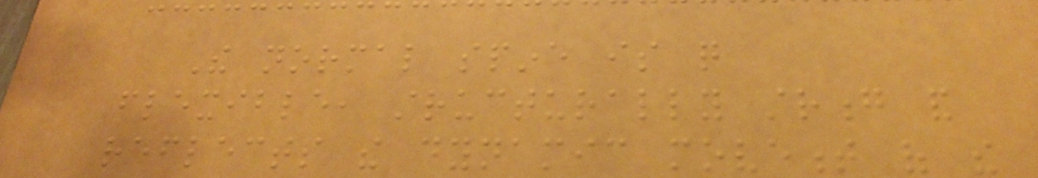The normal spine is quite
flexible, structurally strong and
reflects the dynamic movement of the
